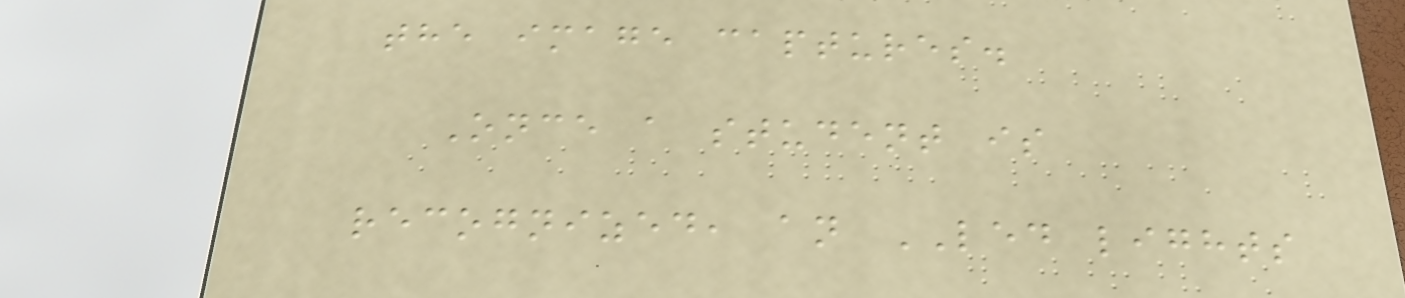the image captures.
Once a student is
recognized, an LED lights
